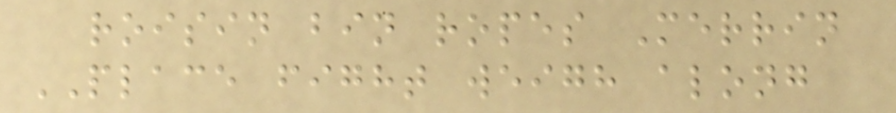roisin bin ropes Merrin
PLACE fight weigh along
